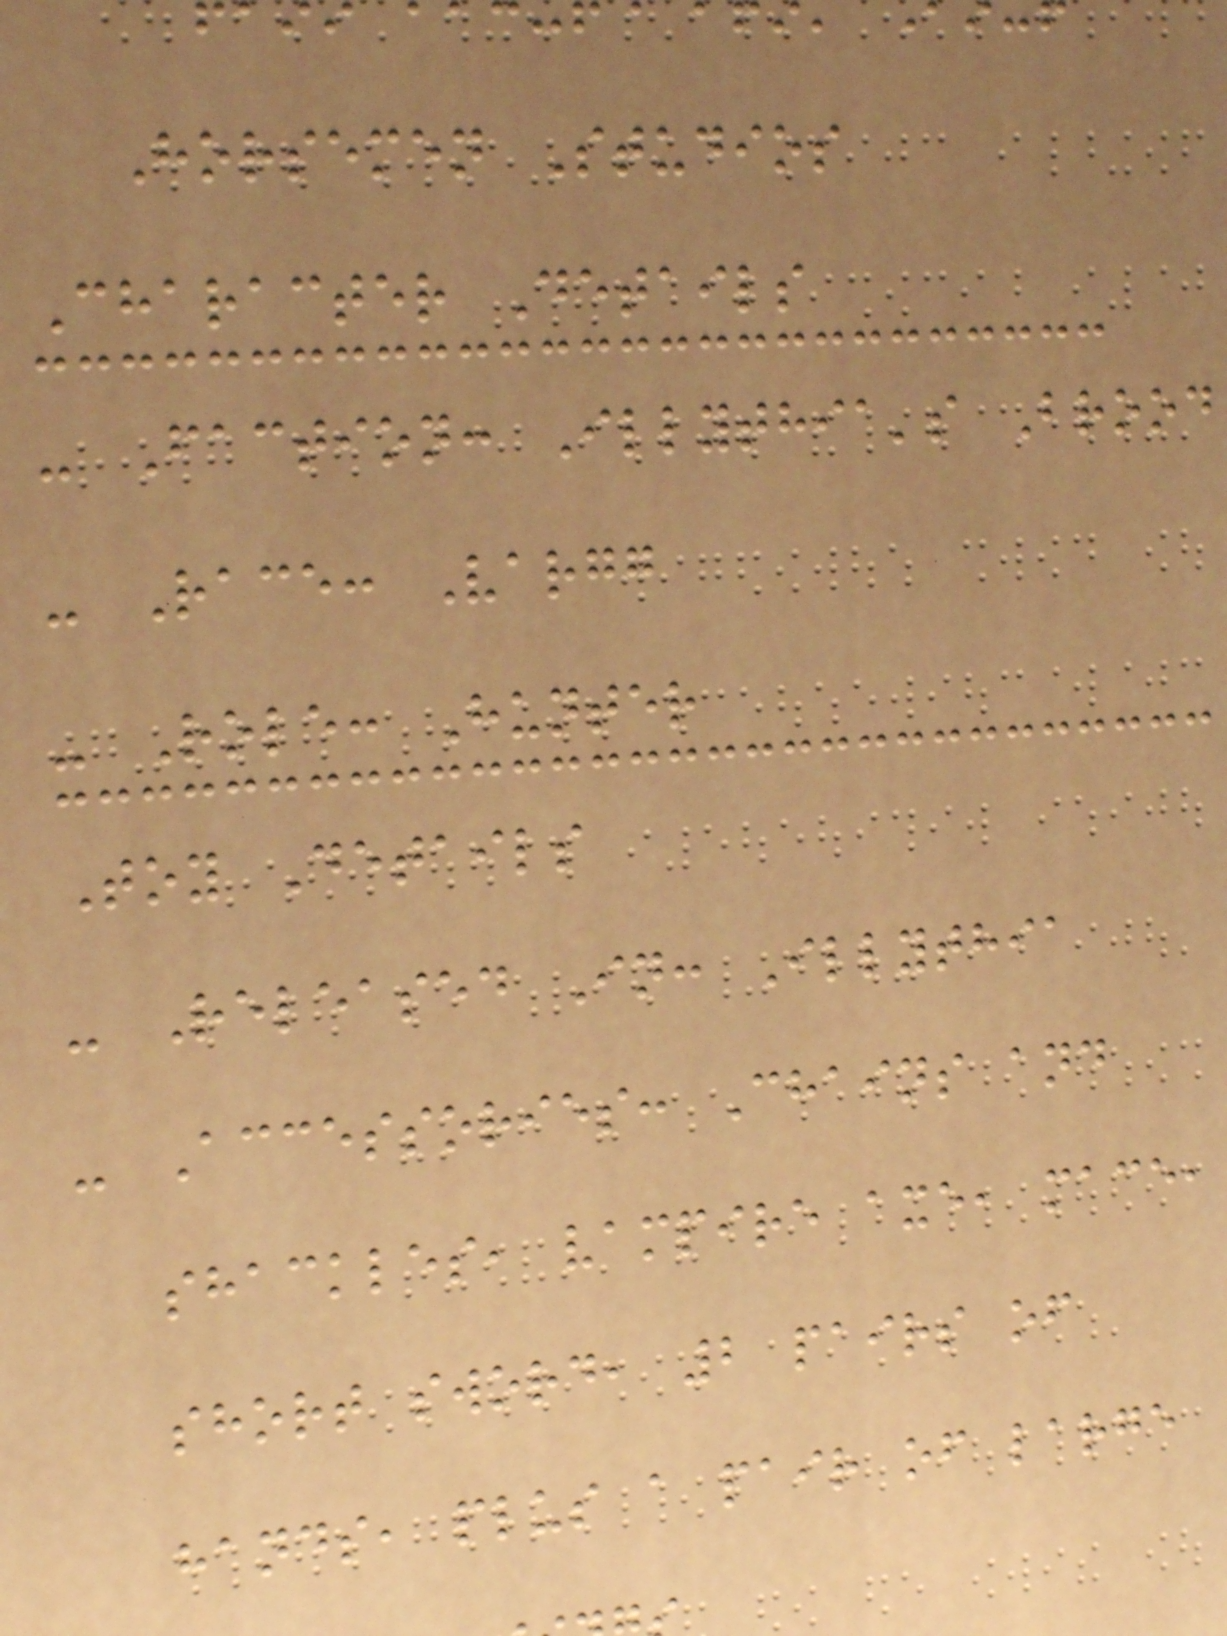Horsemen Studios
Character Details
- Faction: Illythia's Brood
- Race: Vargg
- Role: Hunter
Toy Details
- Released In: Illythia
- Accessories: Chains and
shackles, vampire axe, mace,
short sword, 2 pairs of
hands, plus a pair of large
